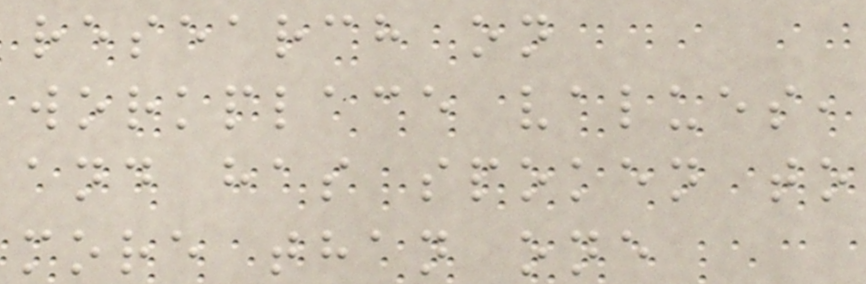research on
workplace values,
and has spoken to
more than one
